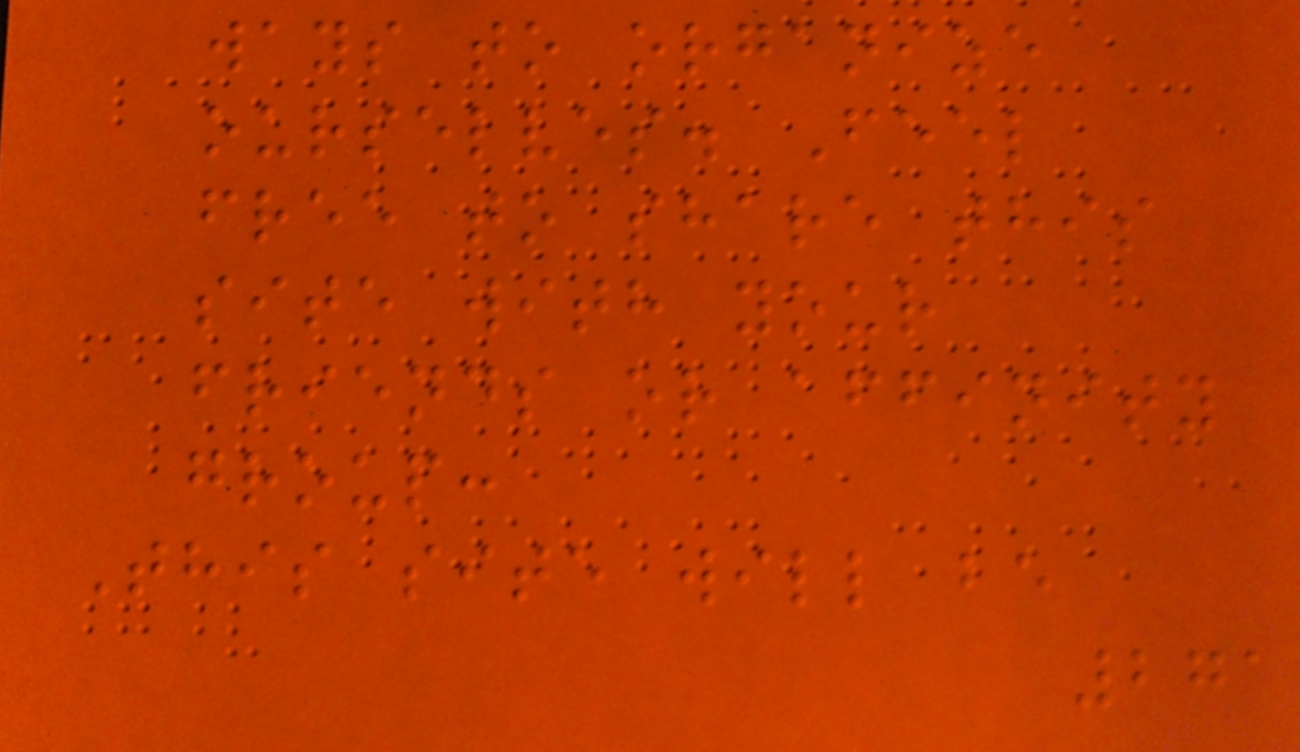ways to organize
ourselves. Feel
free to share this
site with your
friends or affinity
group:
This site will be
271
